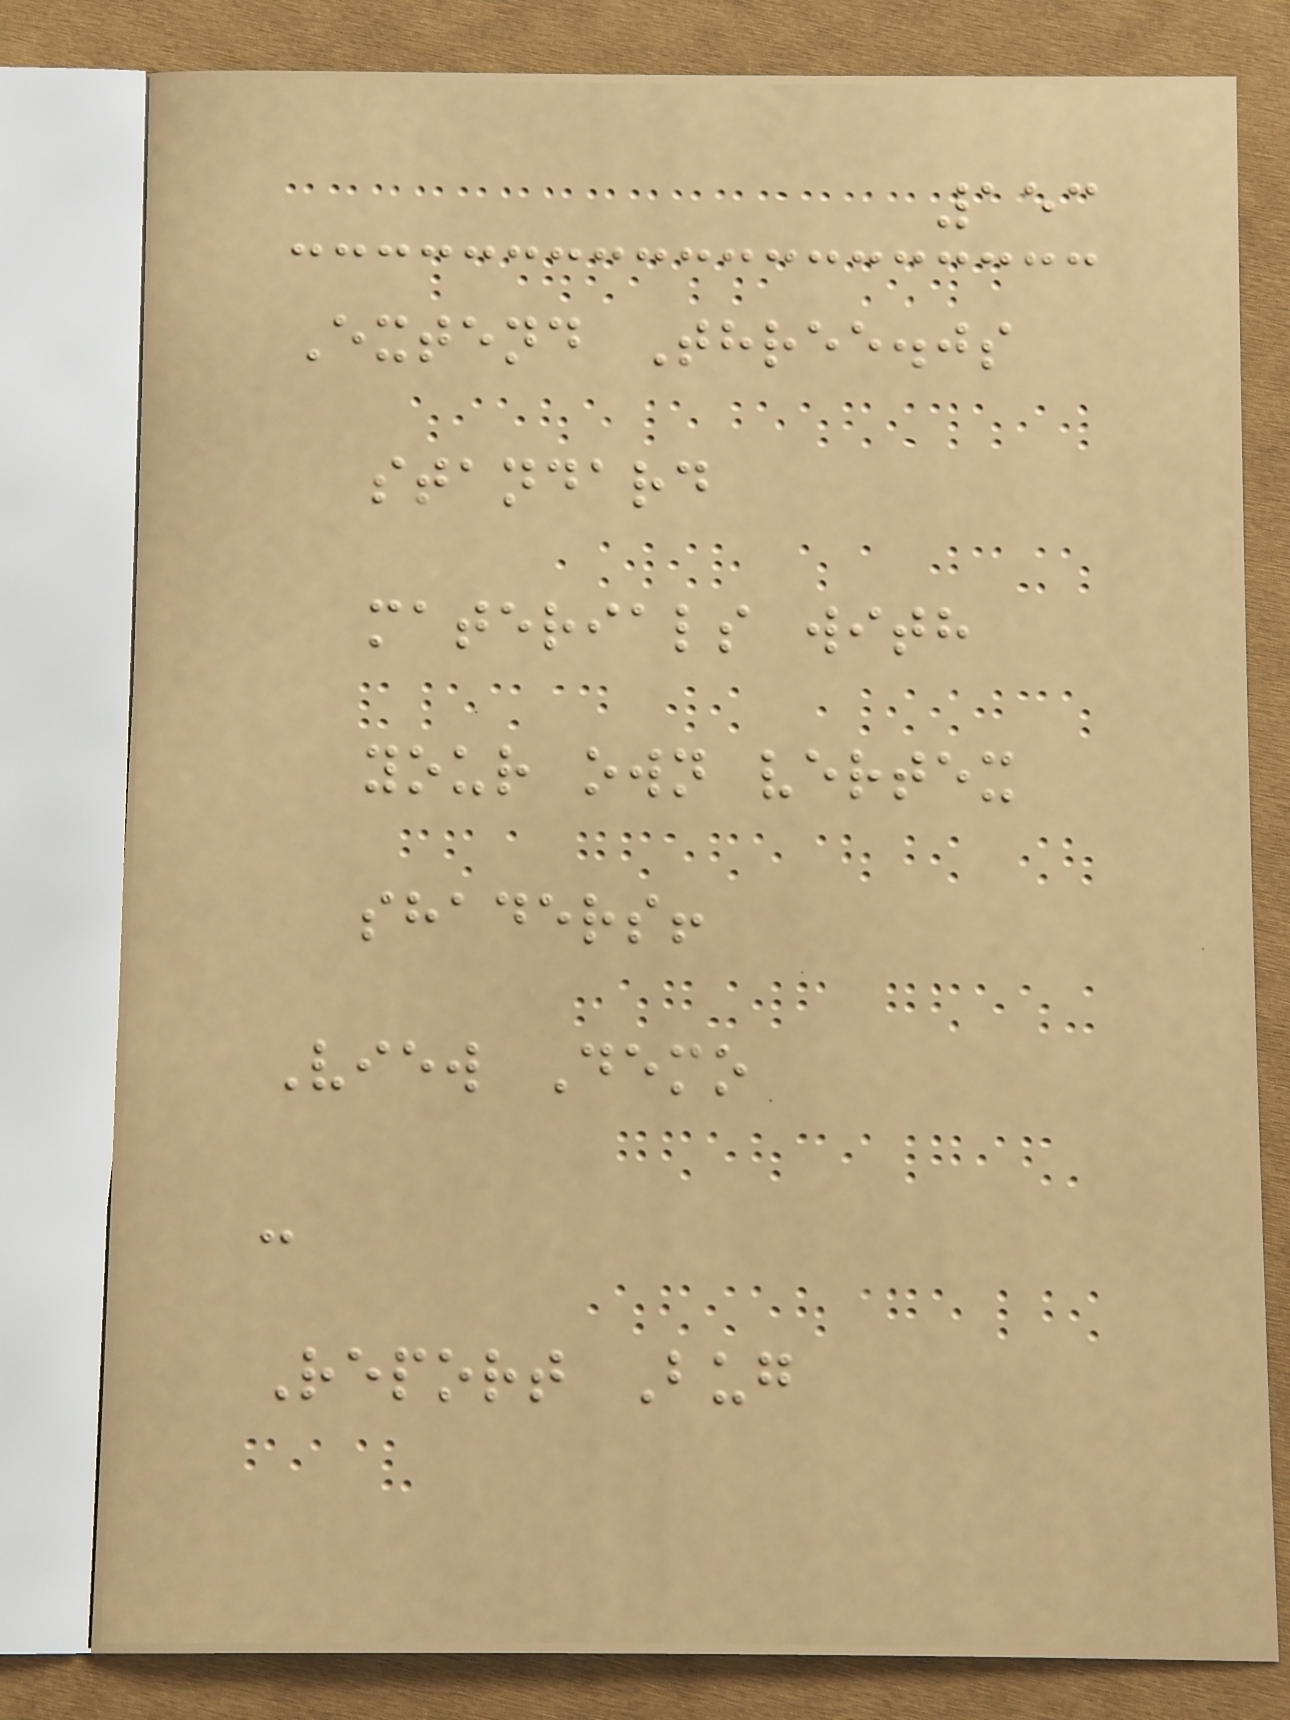153
Extend Three.js
standard
materials with
your own vertex
shaders!
View Demo
-
Report Bug
